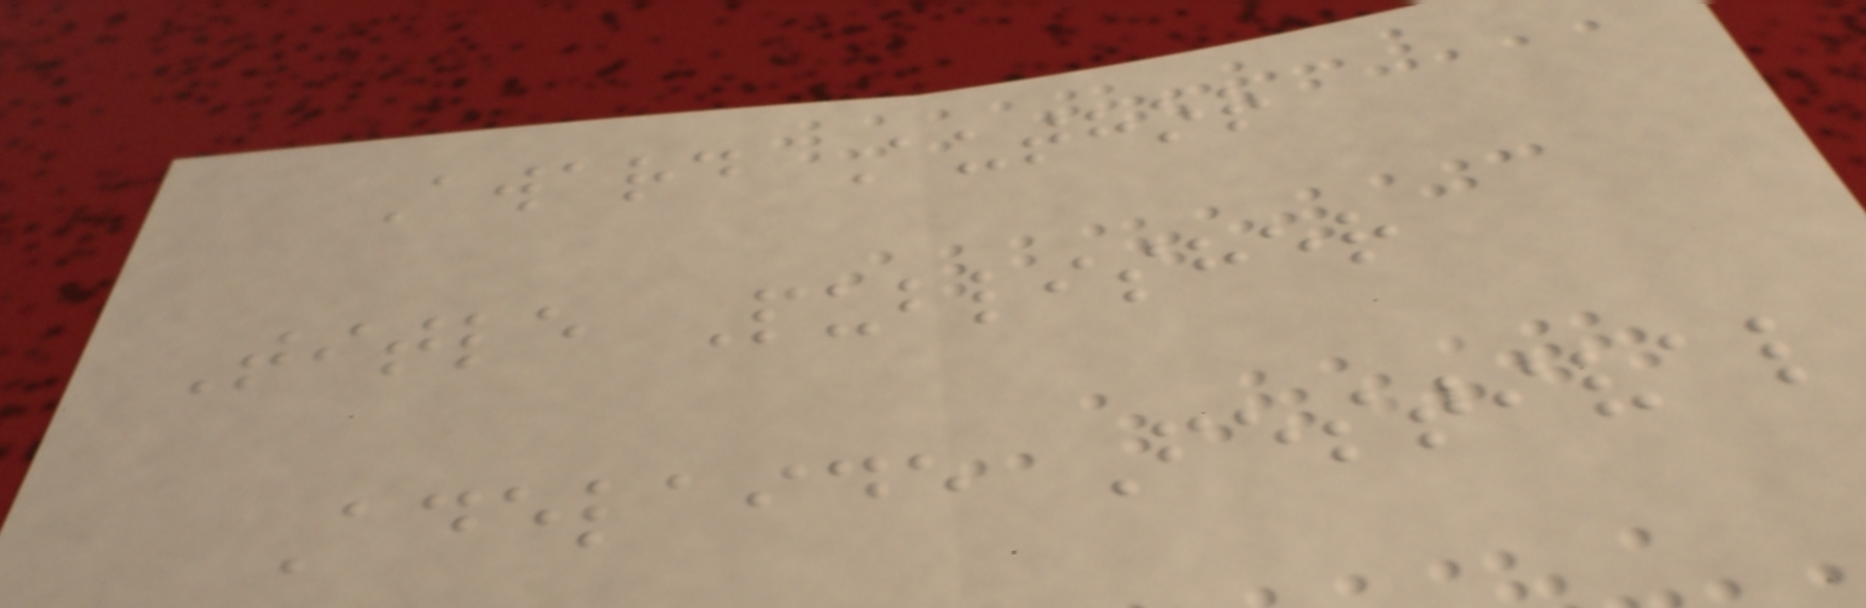Award Author
Title Publisher
Adelaide Festival
